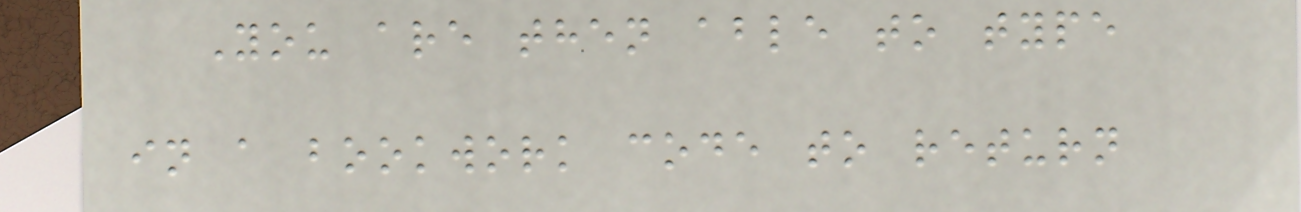You are then able to type
in a bookwork code to return
